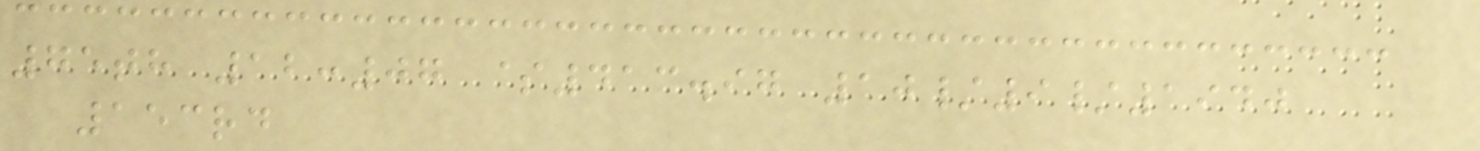75th 12:07 $413.97 10/9/1940
153rd
